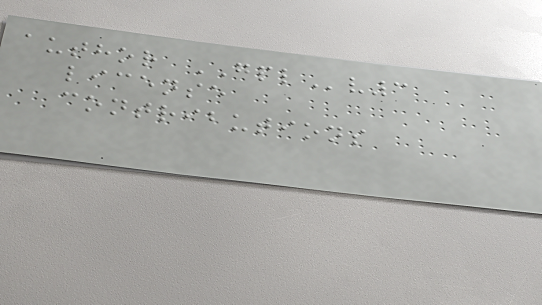author GPLv3
license
contributions
